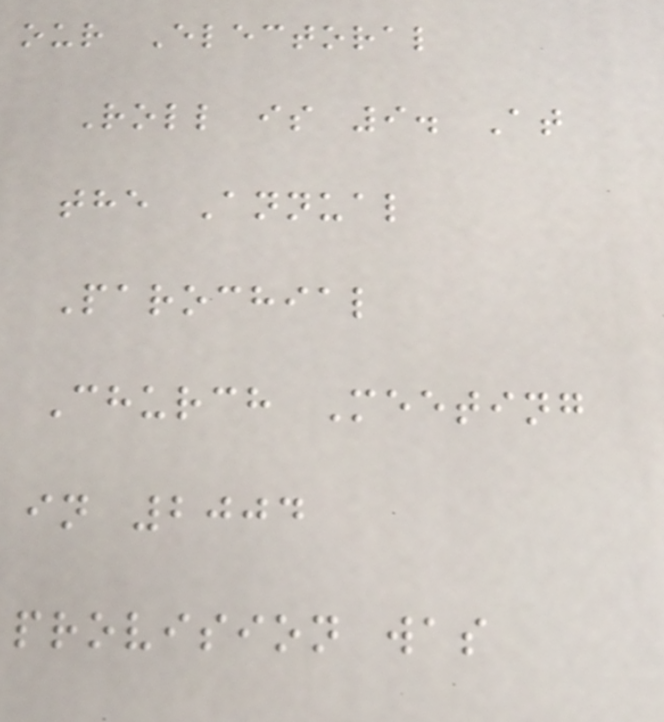our Electoral
Roll is 9. At
the Annual
Parochial
Church Meeting
in 2004
provision was
